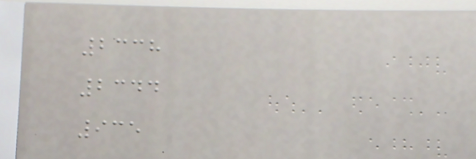2338
2344
935
